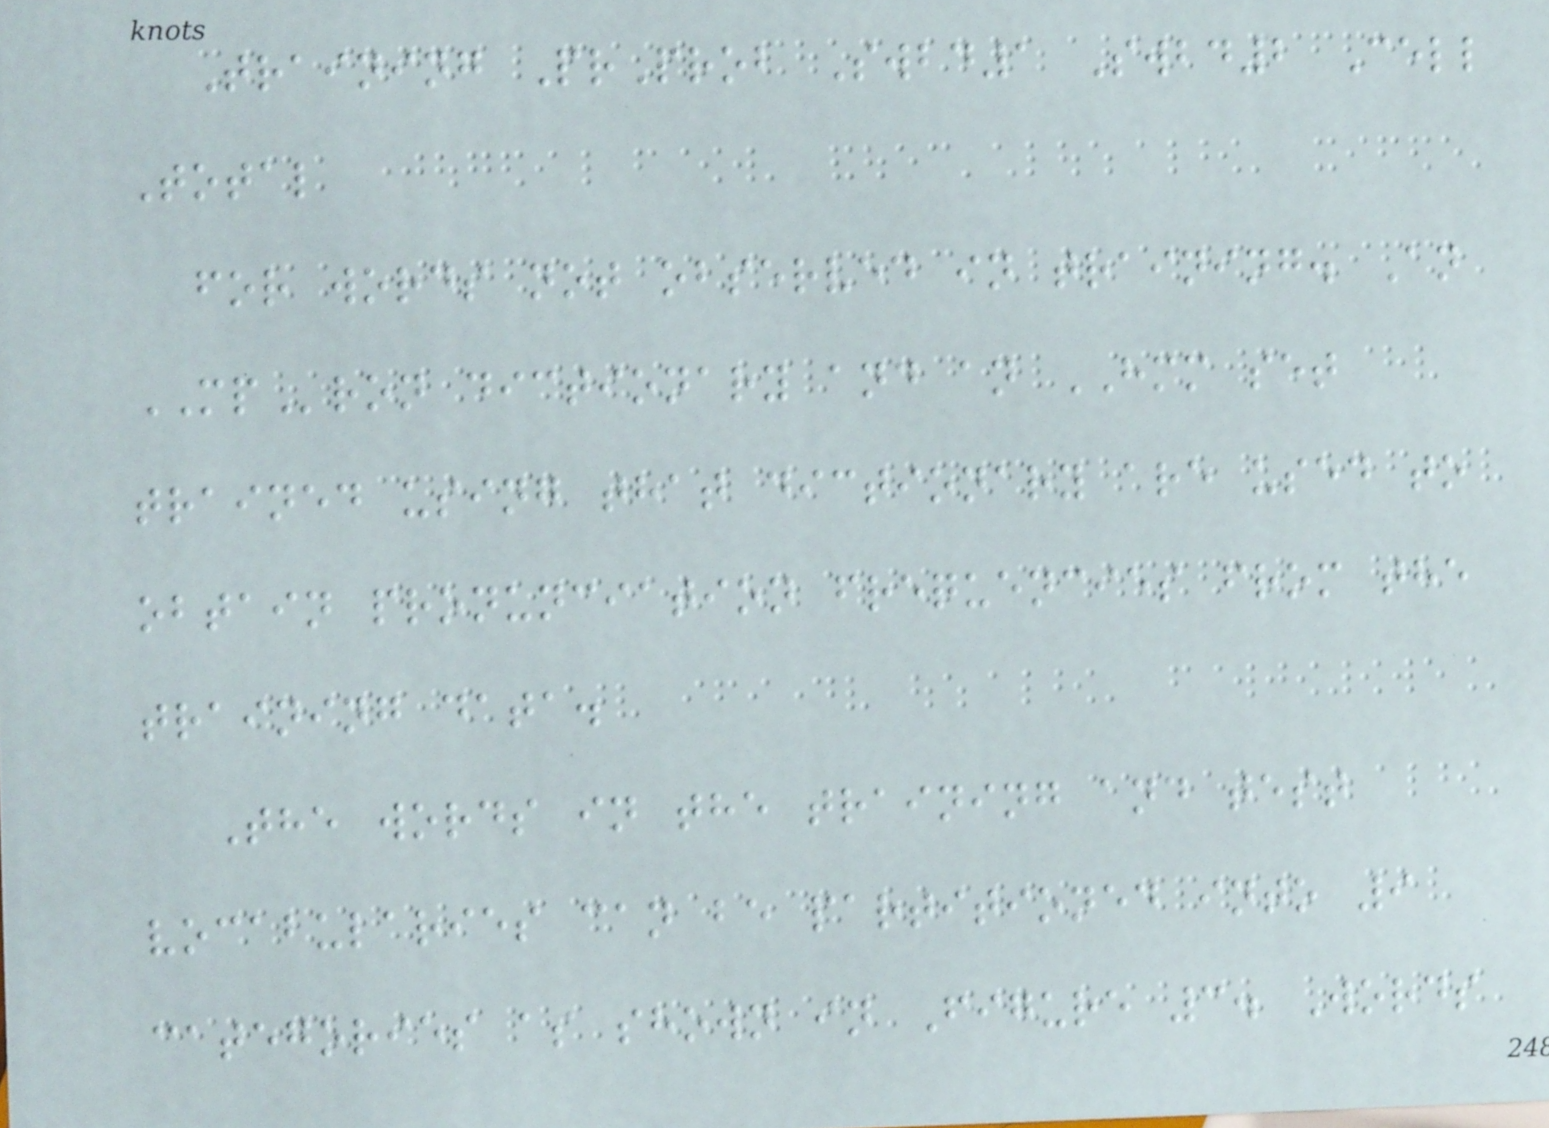Training PrProb Swbd1 Swbd2 Cell
Total
for words not observed in training. An
MPron dictionary and an HMM set
trained using that dictionary are used to
obtain pronunciation frequencies from the
training data.
The words in the training and test
vocabularies can be partitioned into 9
categories as shown in Figure 3. Words
